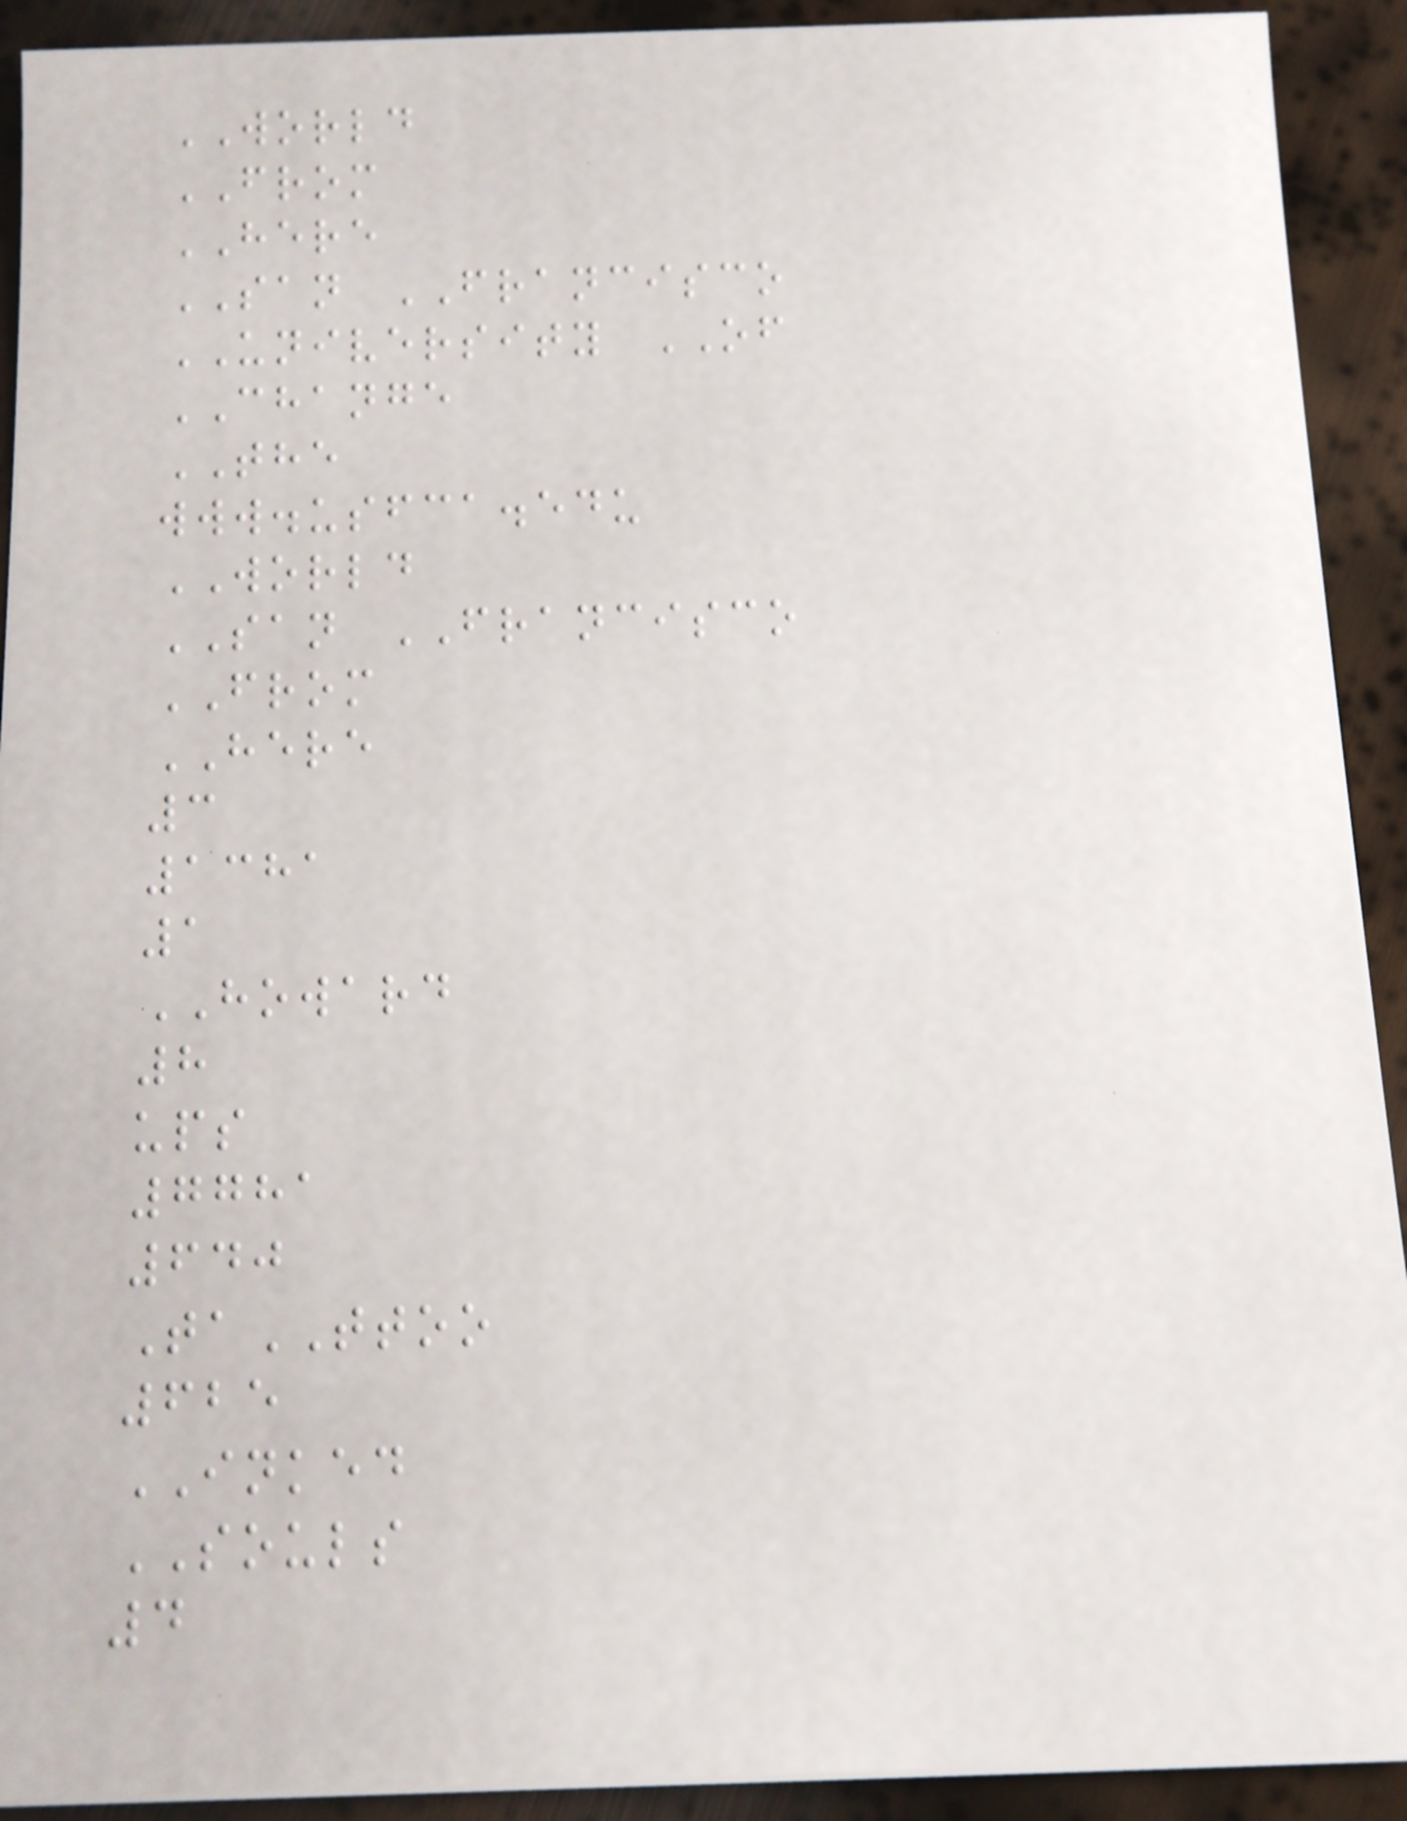WORLD
FROM
HERE
SAN FRANCISCO
UNIVERSITY OF
CHANGE
THE
www.usfca.edu
WORLD
SAN FRANCISCO
FROM
HERE
3
1381
1
HOWARD
8
ups
7781
640
TaTTOO
625
INKED
SOULS
4
